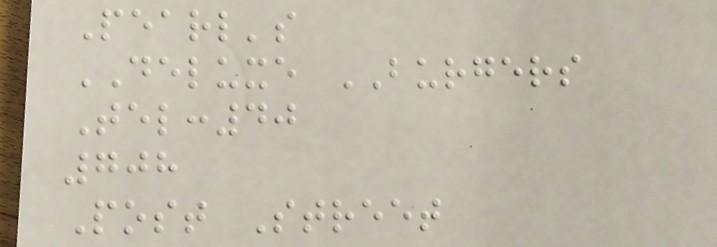Pearl's
DELUXE BURGERS
Tel:40
708
Post Street
